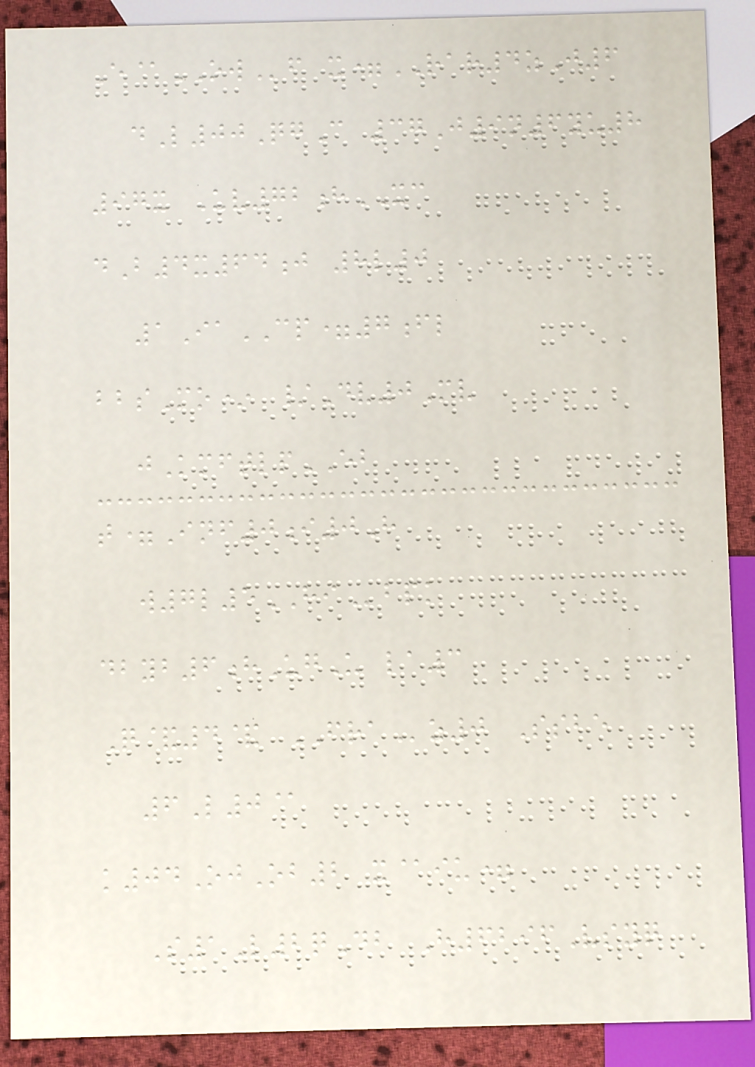E@OWf x=RAR4zJ6
dL00QgC 37J9n6yu8
97x Uv72hXC
dB4x64j 8l0
1IaCP=7fl
bbsMo* /Dv0Mv
jKmftlpEB
t=Inf0i0H
w7l5HIbpk
dbyb6hUgU la3
Q&4& FRAz0 Ssbe
6L0@
k04OjOb2 x@iu=
S1L2qDb H6296Vsyq
